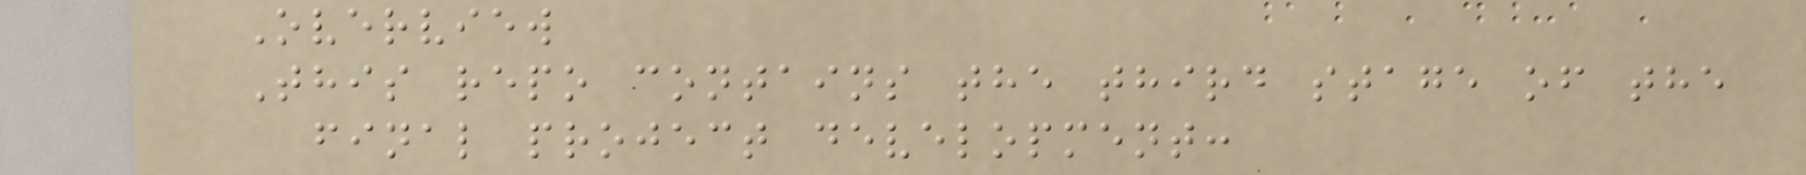Overview
This repo contains the third stage of the
final project development:
